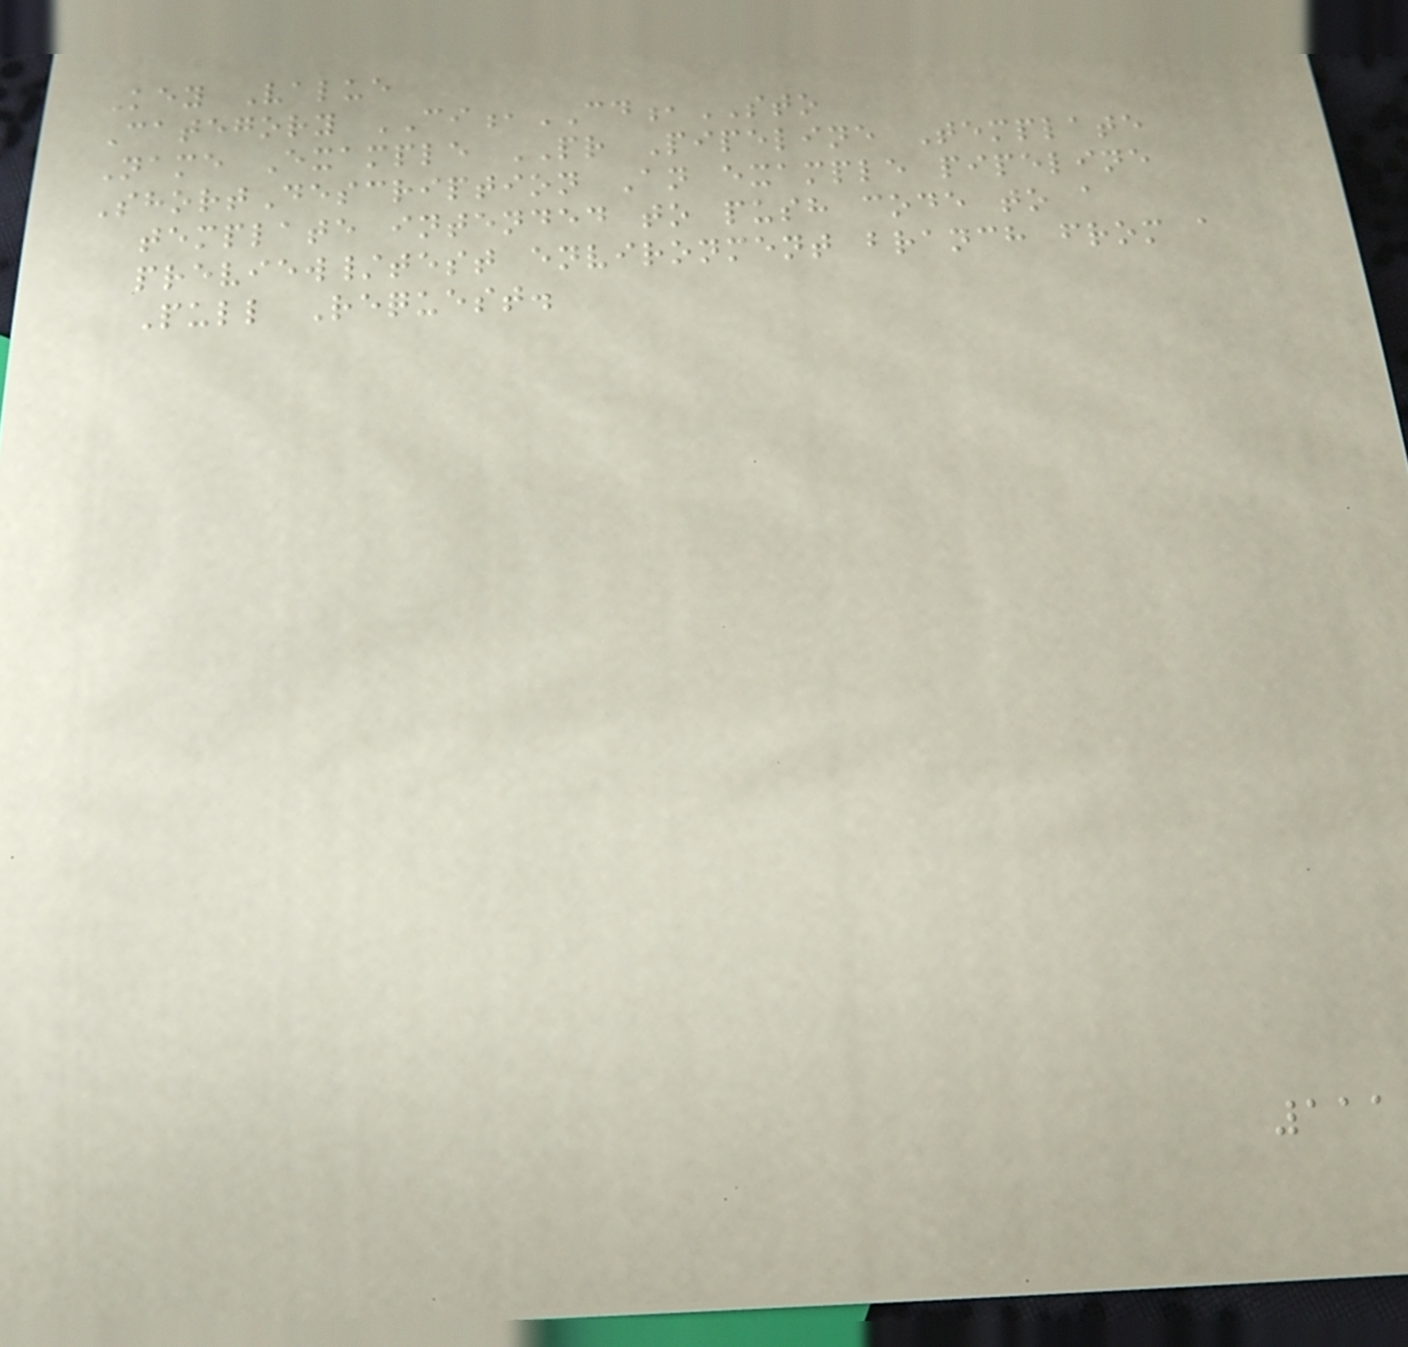Key Value
Category CI,CD,STO
Name Example PR Pipeline Template
ShortDescription An example pipeline
template intended to push code to a
preview/test environment branch from a
Pull Request.
111
